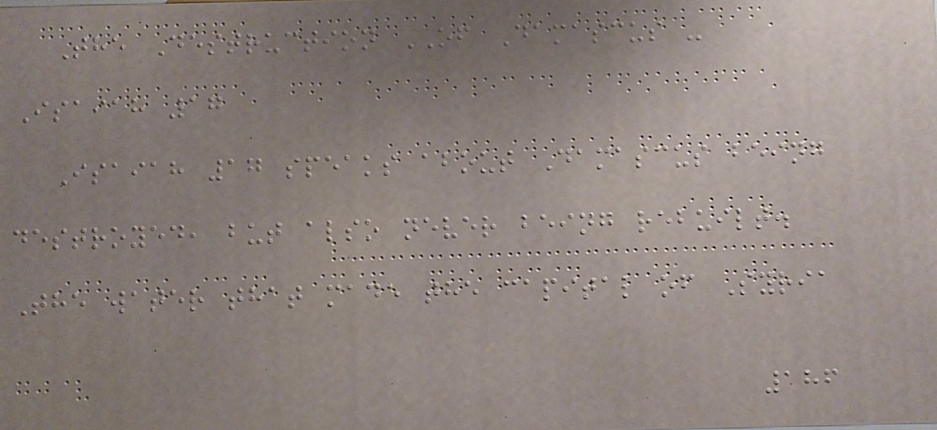The Destruction OF Damascus -
Isaiah 17
Isaiah 17 speaks about Damascus being
destroyed, but also never being rebuilt.
The water that made the capital of Syria
186
